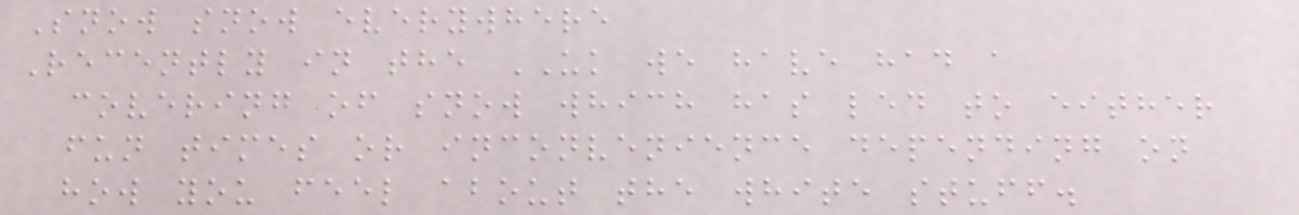Snow snow everywhere
Recently in the UK we have had a
covering of snow which has led to either
fun times or inconvenience depending on
how you feel about the white stuff.
